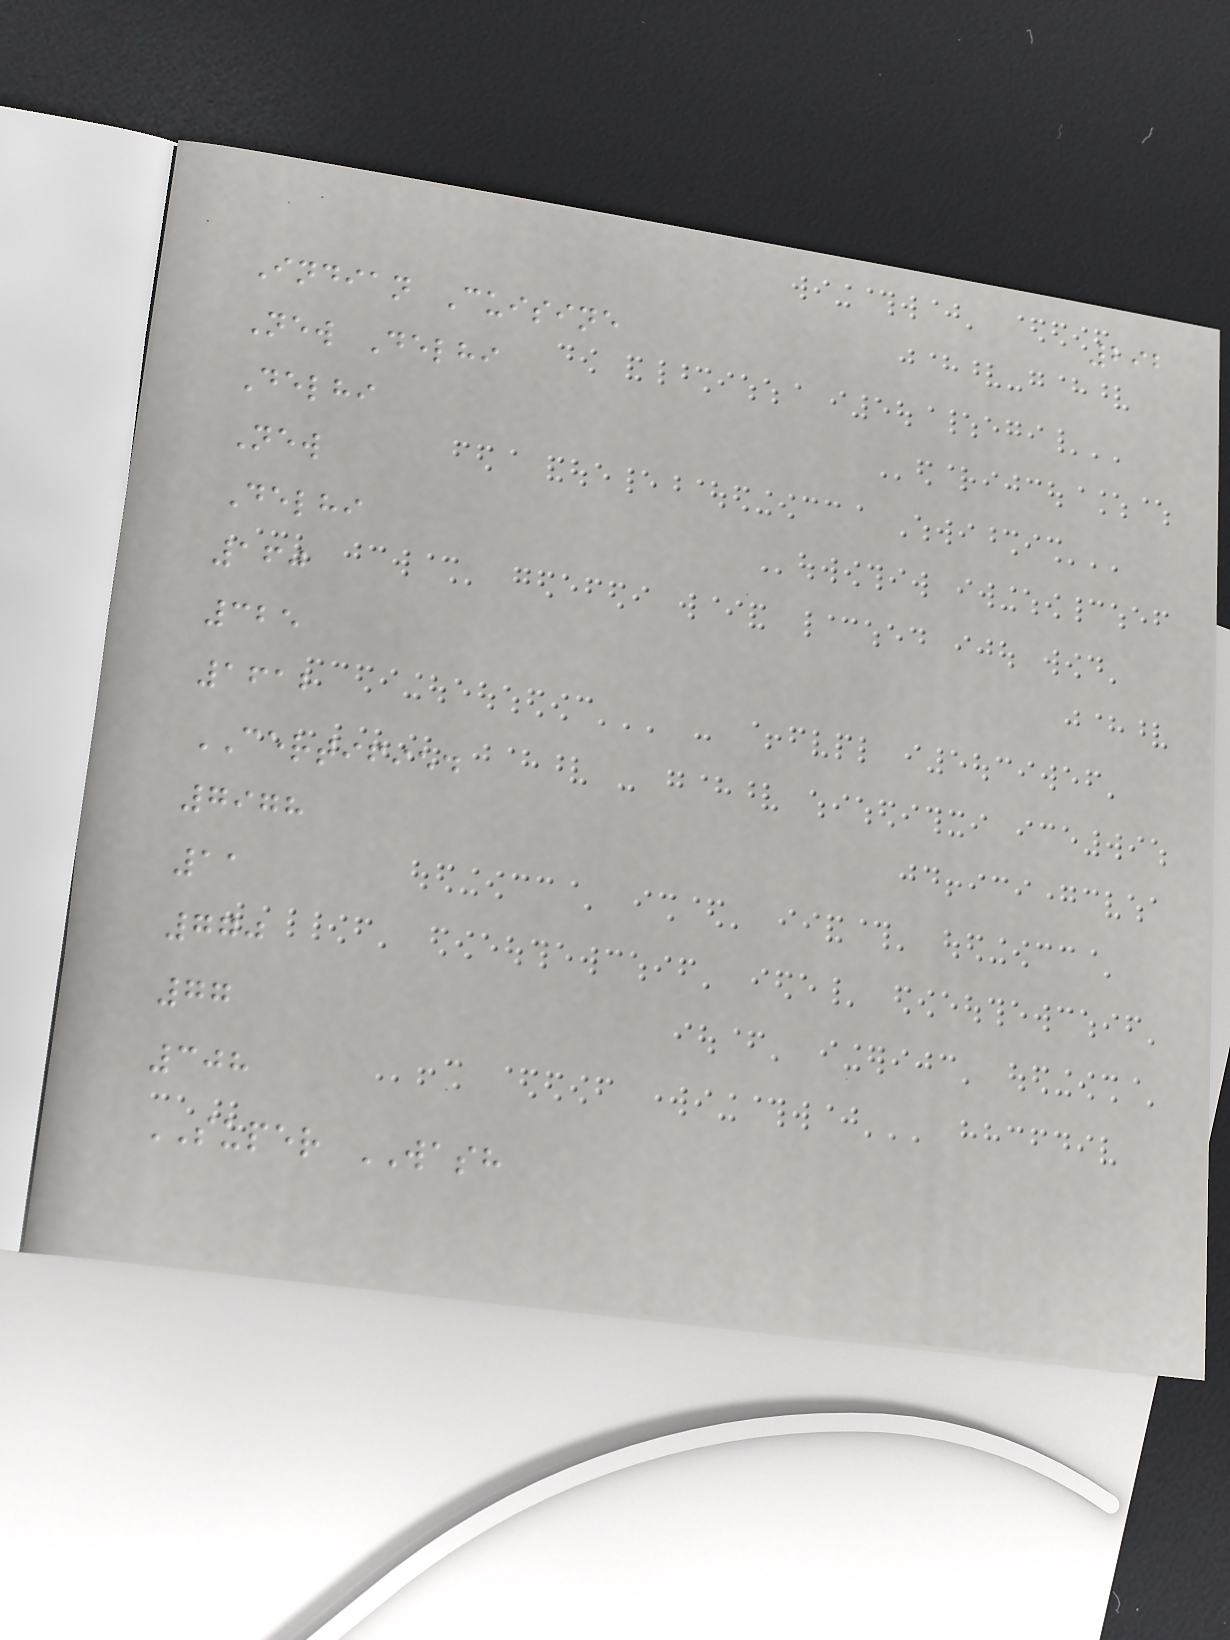292
Indian Cuisine
New Delhi
Delhi
New
Delhi
160
325
1612
CERTIFIED
7978
11
770
77
308
SUPER WASH
